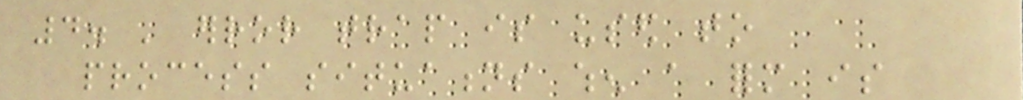4. ' error trap is used to
process situations when a form is
